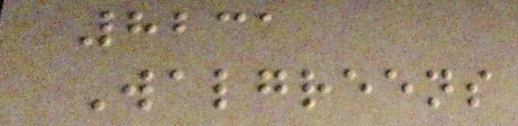8231
Walgreens
